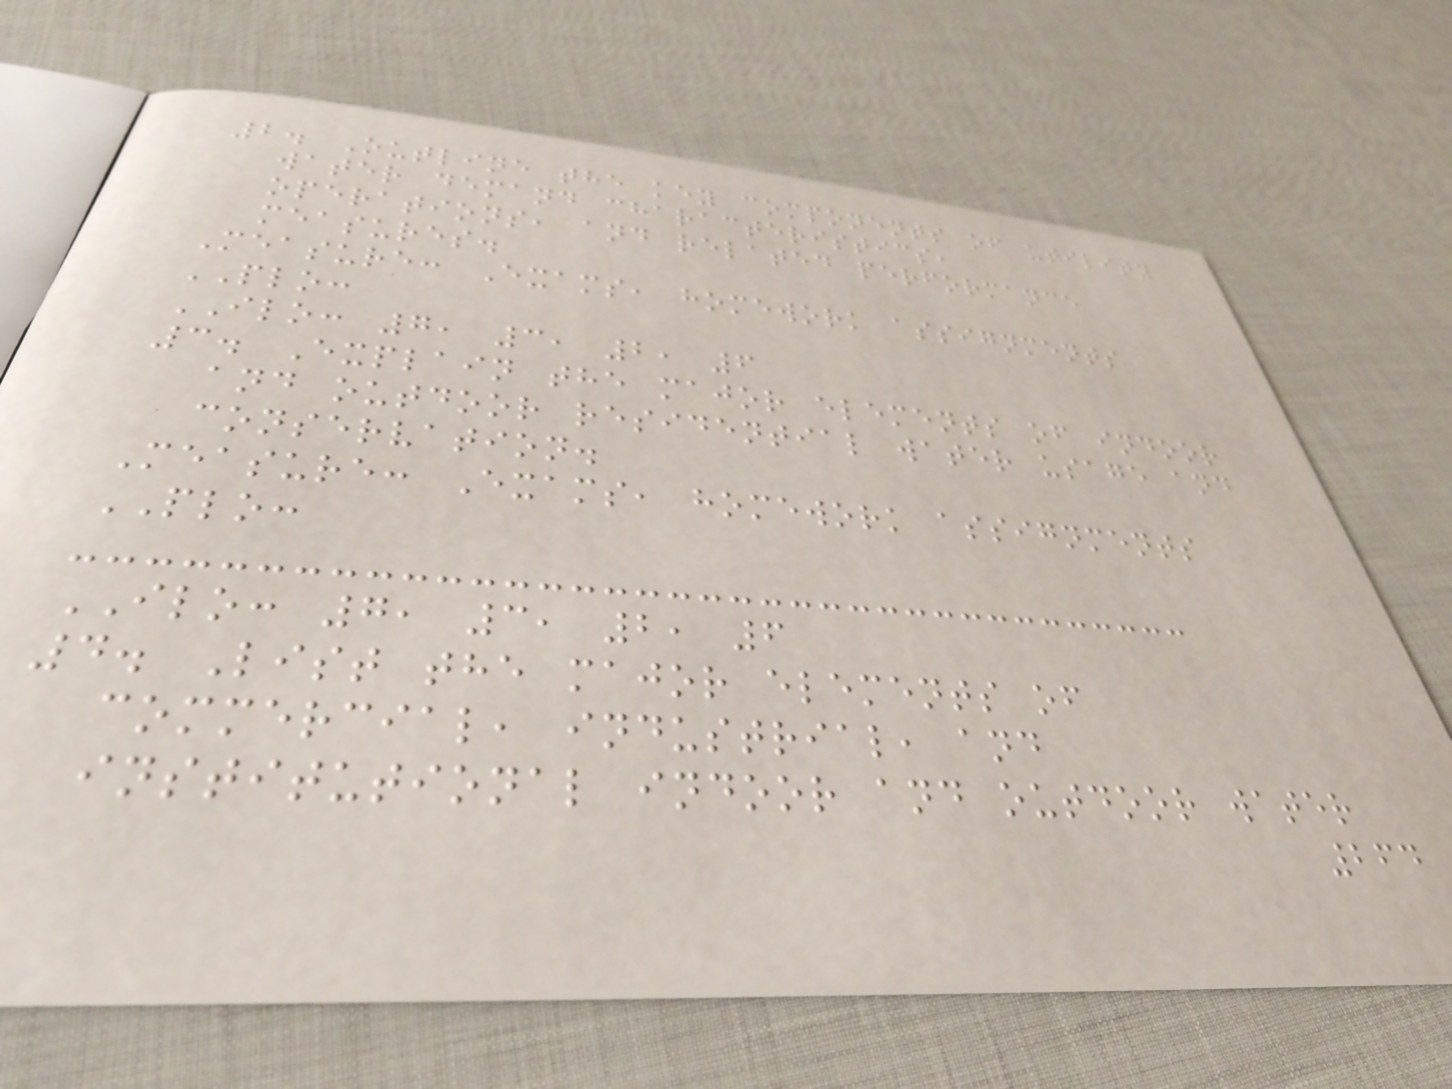2. Outline the key components of utility
water demand characteristics,
operations, and related performance
measures.
Measure: Exams, homework assignments
PLO:
ILO: 7, 3, 2, 6
3. Explain the major elements of indoor
and outdoor residential water usage and
conservation.
Measure: Exams, homework assignments
PLO:
ILO: 7, 3, 2, 6
4. List the major elements of
commercial, industrial, and
institutional indoor and outdoor water
264
